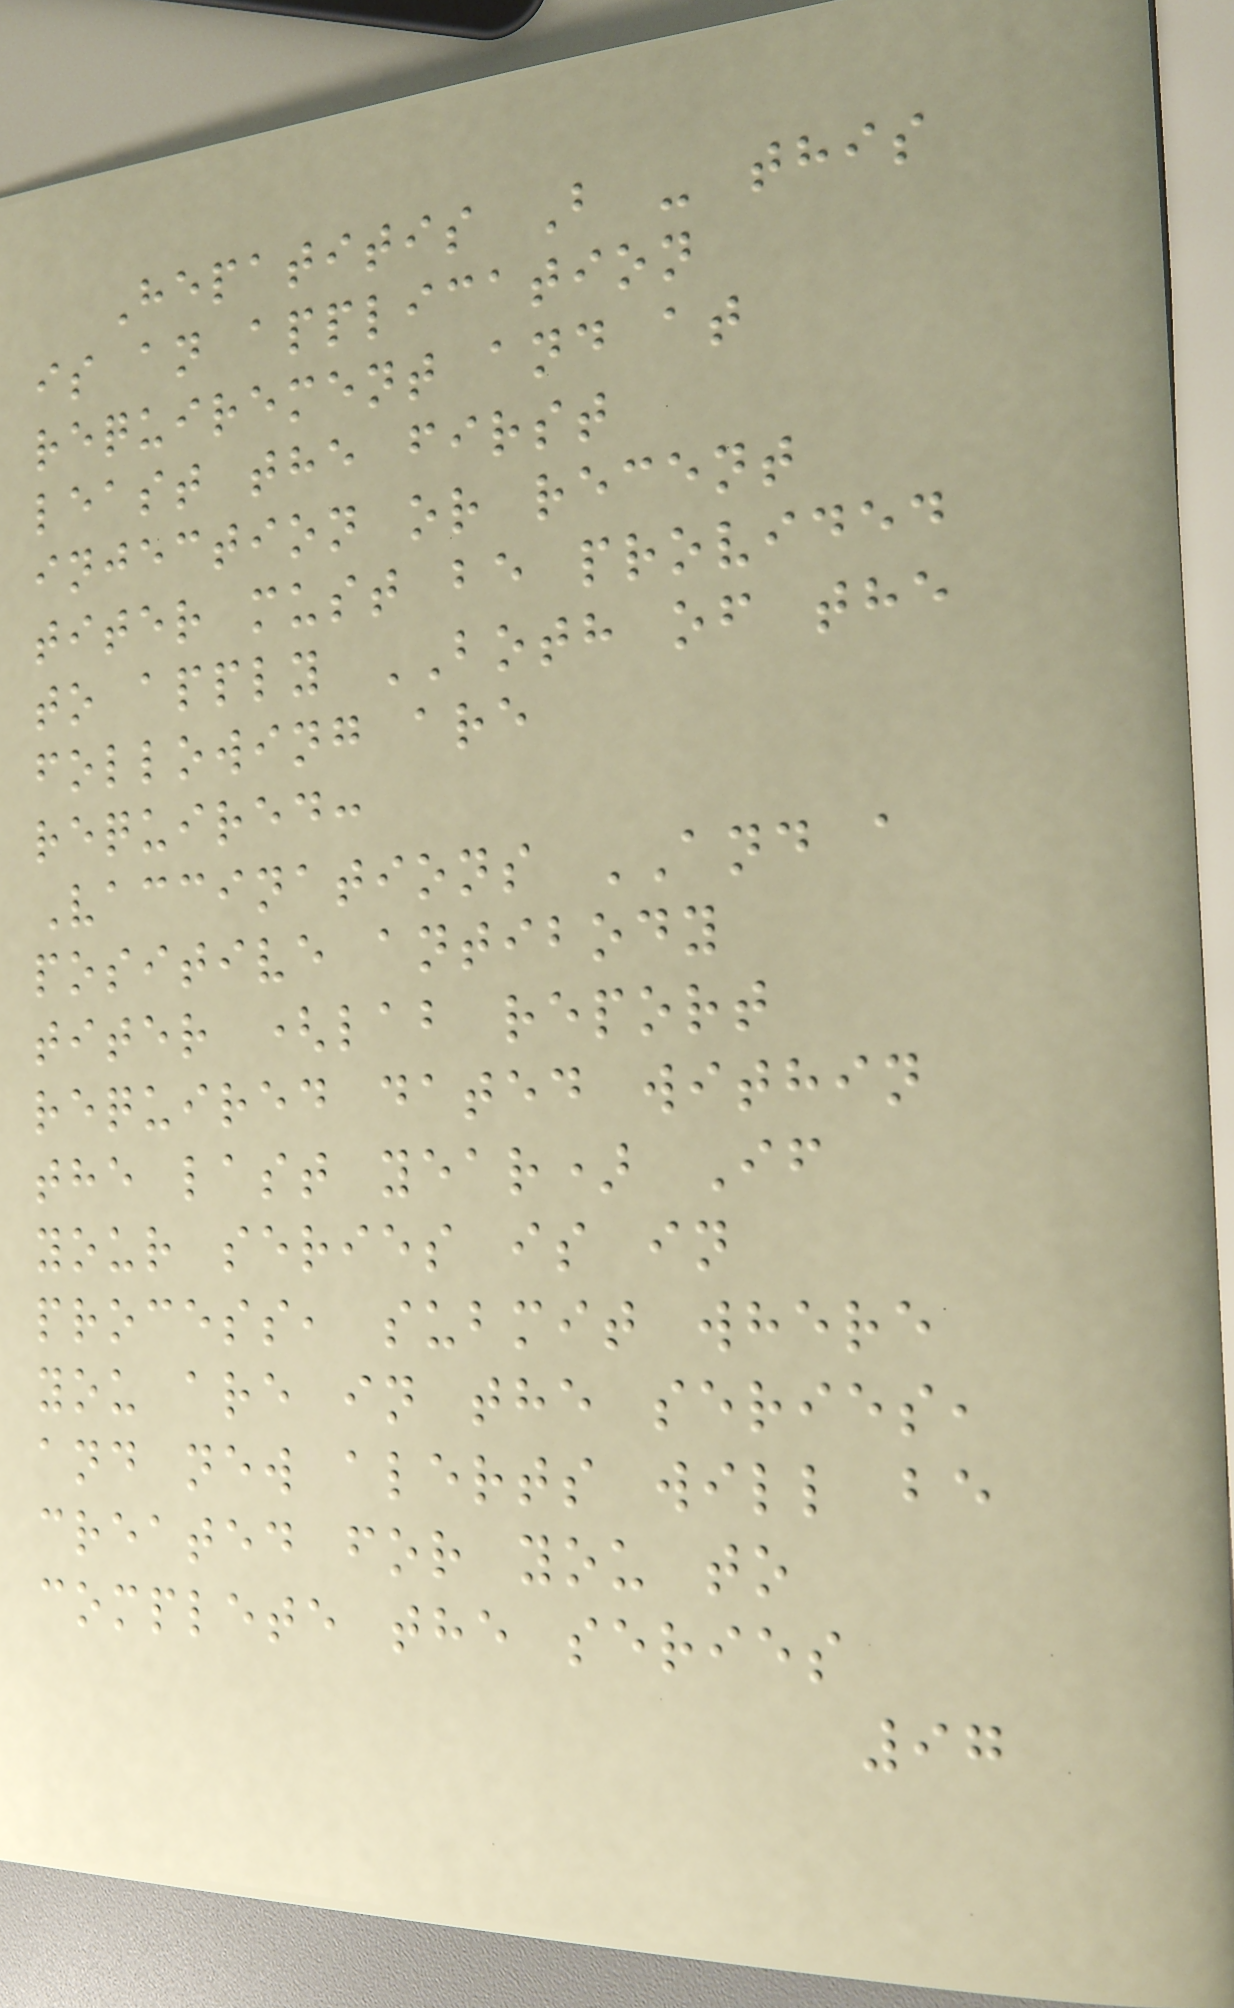Hepatitis B - this
is an application
requirement and at
least the first
injection or recent
titer must be provided
to apply BOTH of the
following are
required:
Vaccinations AND a
positive antibody
titer (lab report
required dated within
the last year) If
your series is in
process, submit where
you are in the series,
and new alerts will be
created for you to
complete the series
97
